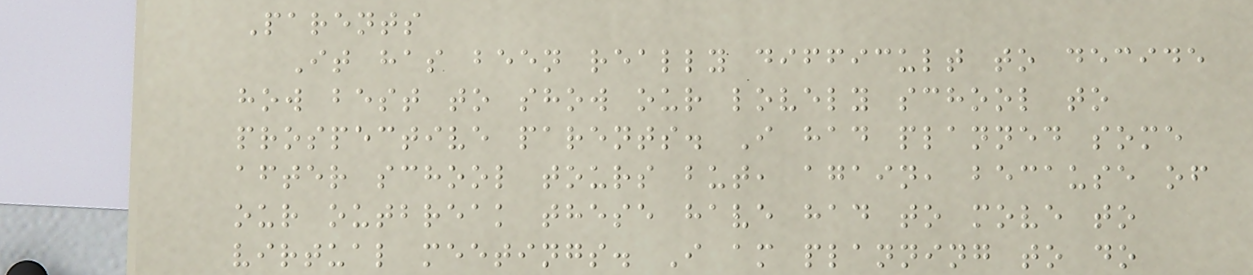Parents
It has been really difficult to decide
how best to show our lovely school to
prospective parents. I had planned some
after school tours but, again, because of
our outbreak these have had to move to
virtual meetings. I am planning to do
